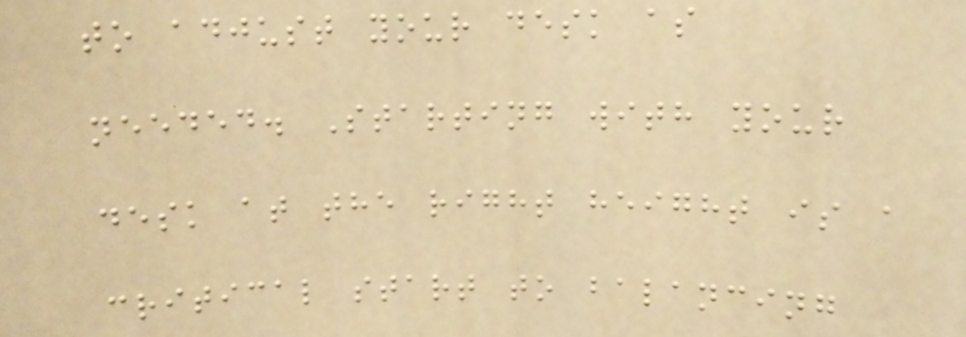to adjust your desk as
needed. Starting with your
desk at the right height is a
critical start to balancing
